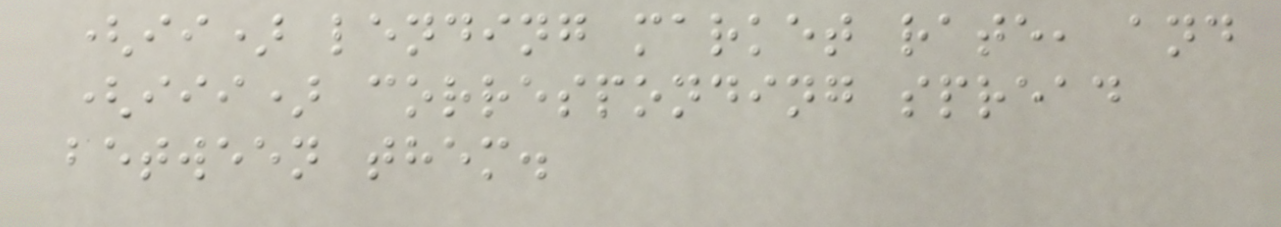(ii) lending market rate, and
(iii) corresponding spread
between them.
